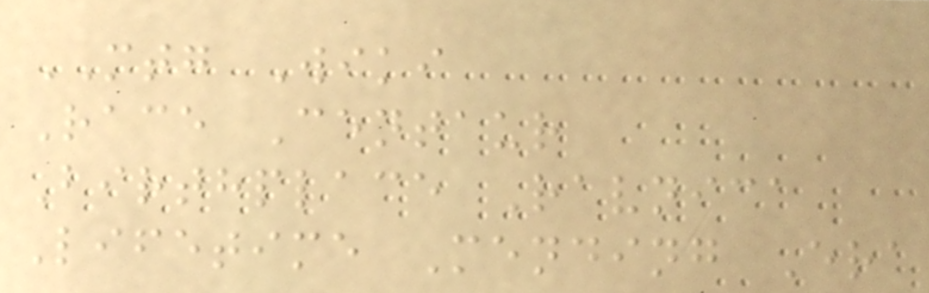MTG Wiki
Race Centaur
Birthplace Ravnica
Lifetime Mending Era
